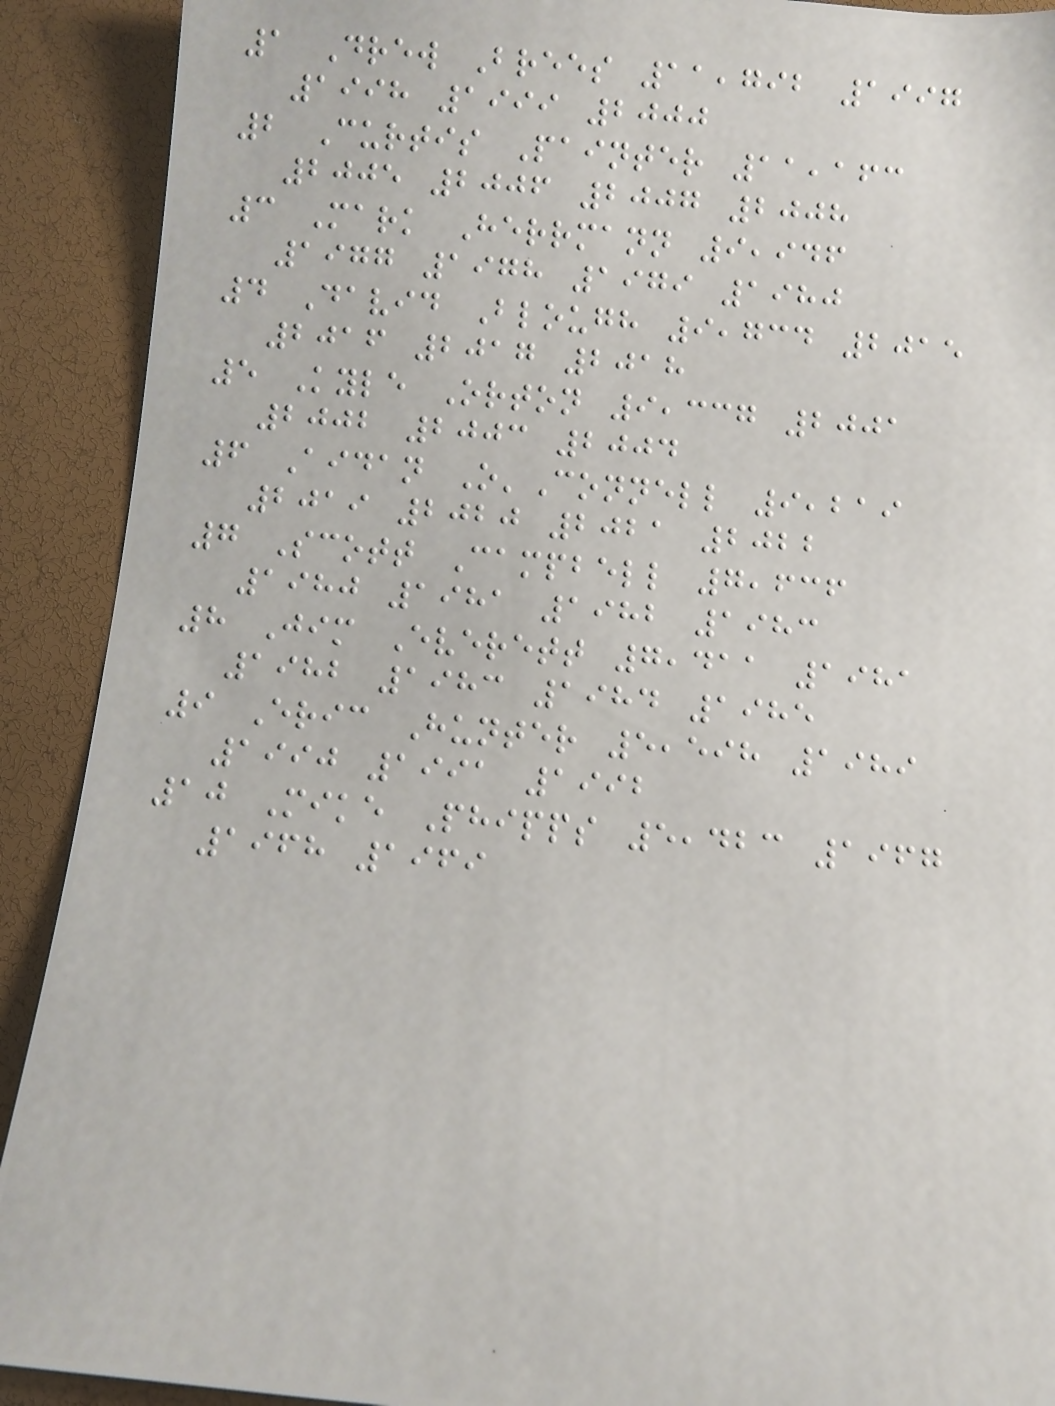1 Drew Brees 11,792 1997
1998 1999 2000
2 Curtis Painter 11,163
2005 2006 2007 2008
3 Mark Herrmann 9,946
1977 1978 1979 1980
4 David Blough 9,734 2015
2016 2017 2018
5 Kyle Orton 9,337 2001
2002 2003 2004
6 Aidan O'Connell 9,219
2019 2020 2021 2022
7 Scott Campbell 7,636
1980 1981 1982 1983
8 Jim Everett 7,411 1981
1982 1983 1984 1985
9 Eric Hunter 5,598 1989
1990 1991 1992
10 Mike Phipps 5,423 1967
1968 1969
